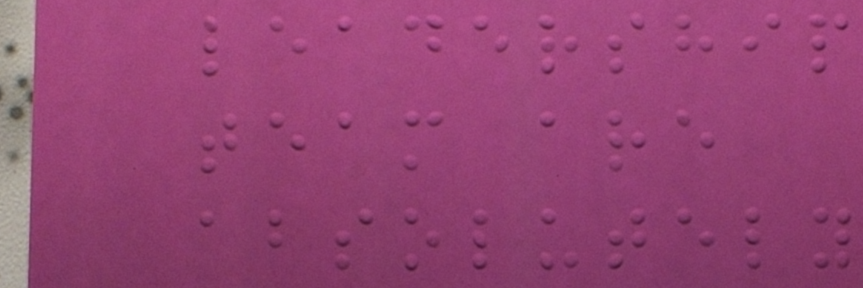leadership
team are
absolutely
